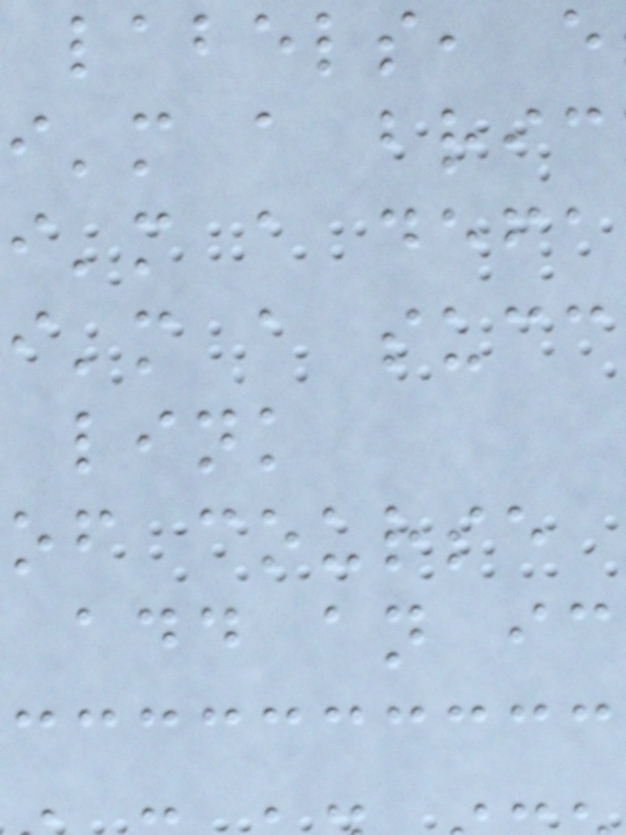labels, e
i'm a bric
i'm a defa
i'm a succ
link
of course
add an ic
